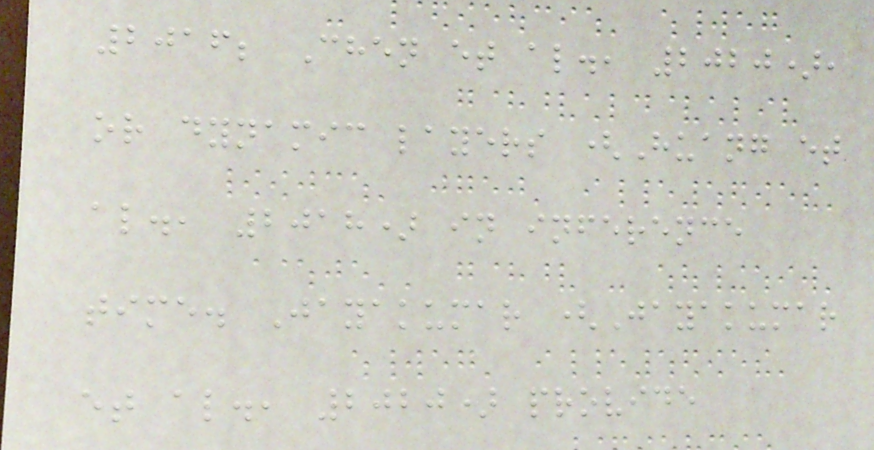2016; Chen et al., 2020),
or dynamic layers (Huang et
al., 2018) in inference
time. Jayakumar (Jayakumar
et al., 2020) provide
